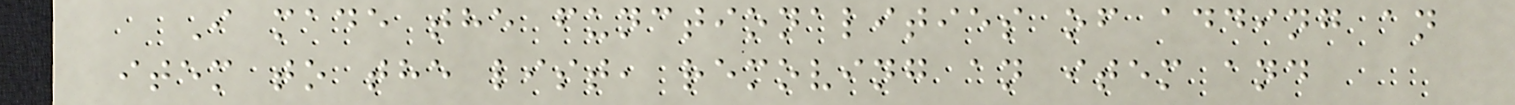I made the functionalities of adding an
item to the list, removing an item and
